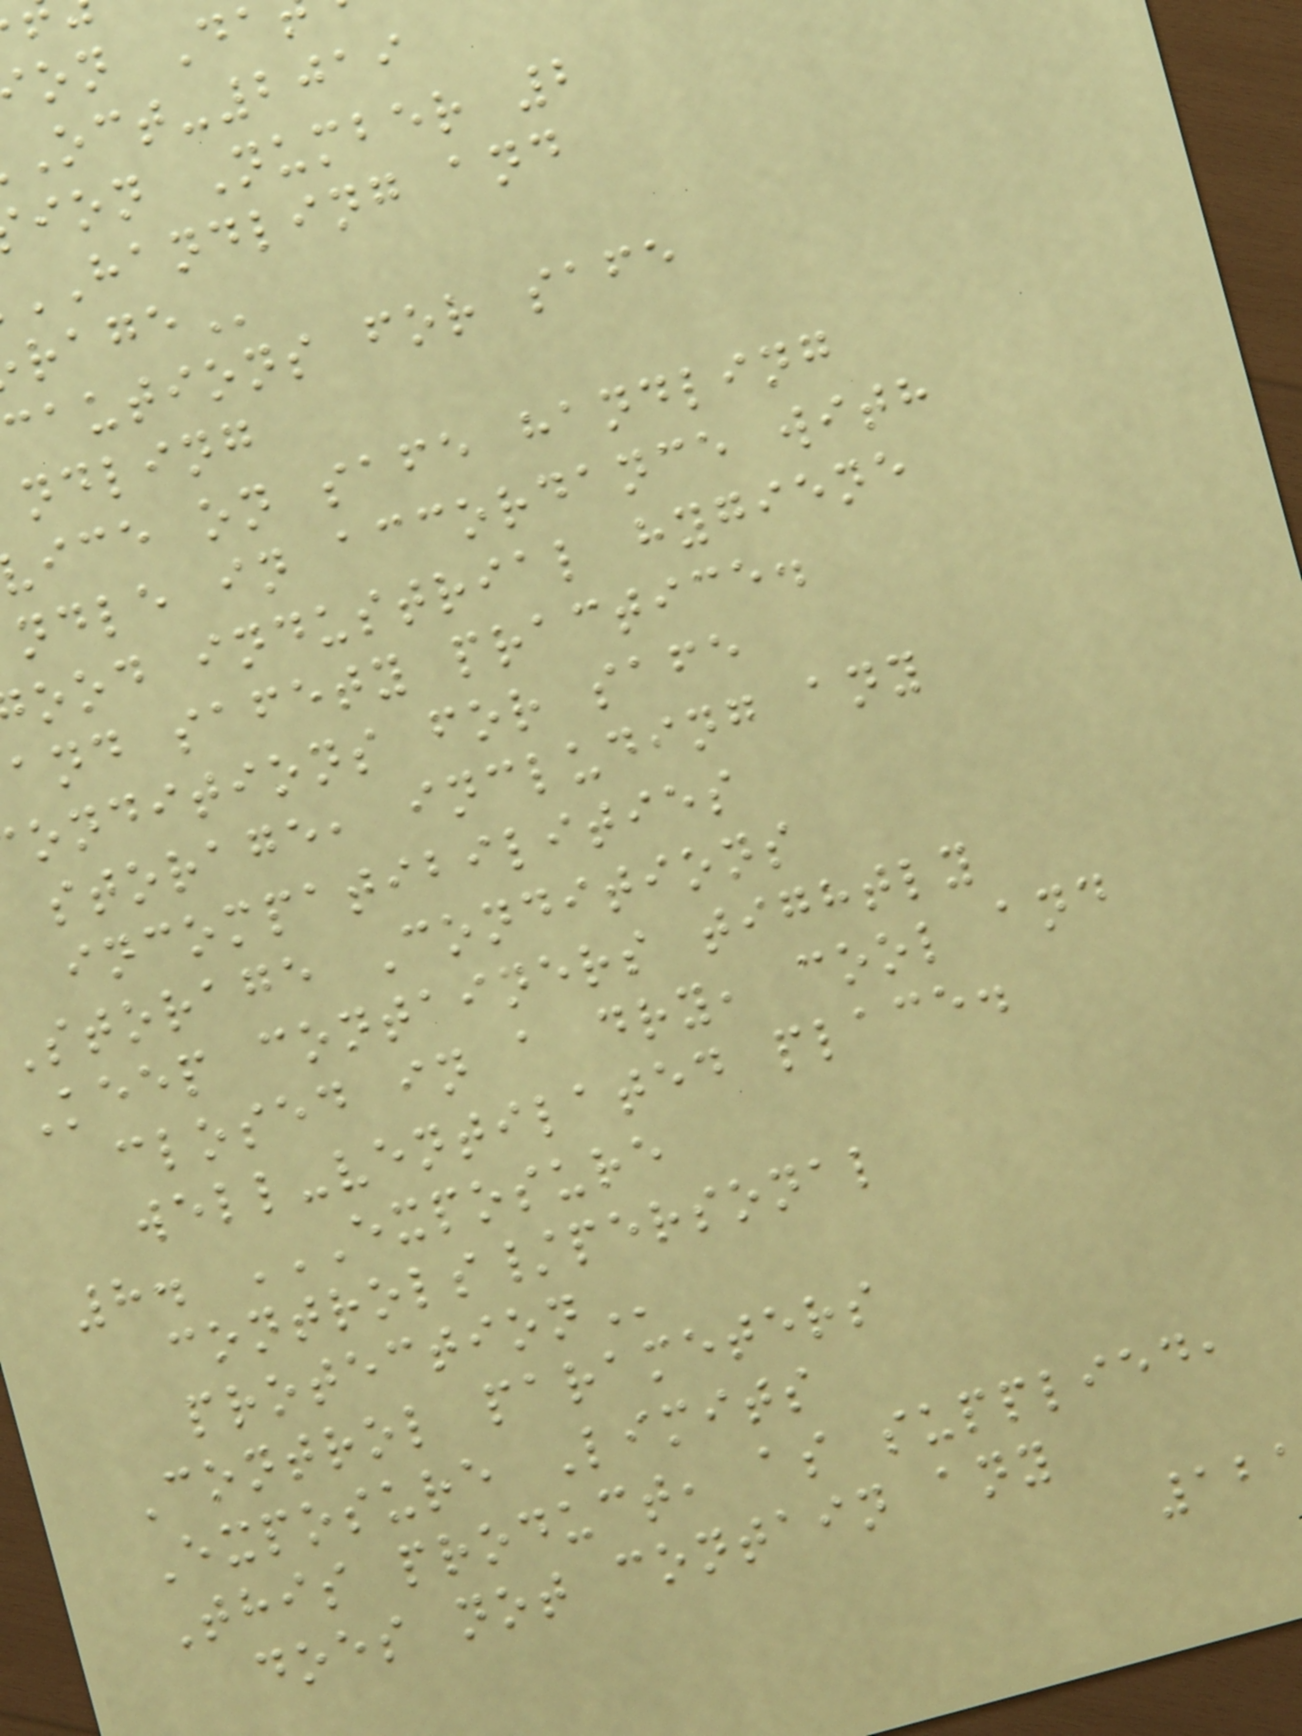on Da
Oct-2019
ion Number 2
HANDLING and
cautions for safe
ndling
ice on safe handling
ndle in accordance with
ood industrial hygiene
and safety practice.
onditions for safe
storage, including any
incompatibilities
storage Conditions
Keep containers tightly
closed in a dry, cool and
well-ventilated place.
8. EXPOSURE
controls/personal
Control parameters
Exposure Limits
This product, as supplied,
does not contain any
